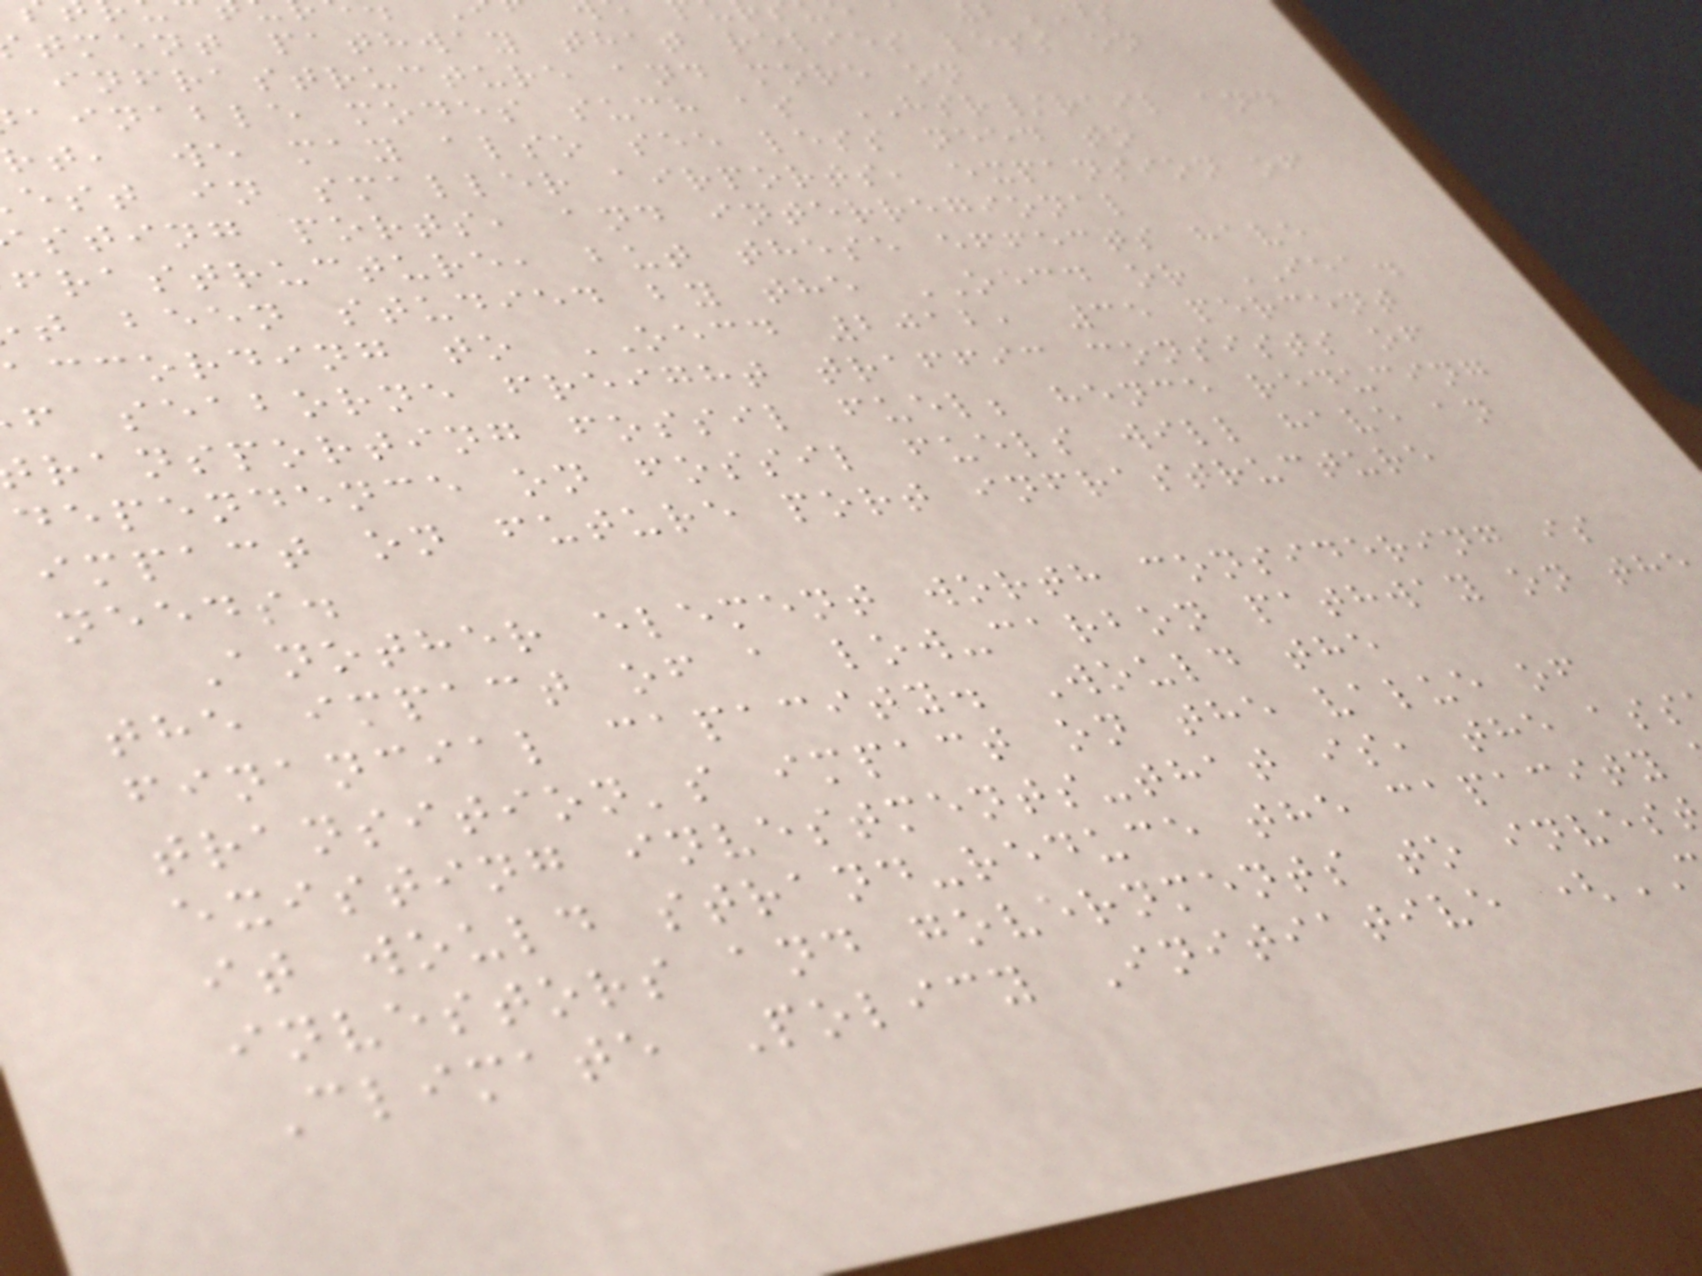tment pathway that relies less on
infrastructure and more on
ainable modes such as HSR/rail and
rt, we may also see less need to
est in smaller airports, expansion of
sting ports, and interregional
frastructure, but these effects have
t been studied by the OECD or IEA.
according to OECD 2012, 35 percent
f seaborne freight traffic consists of
ransporting fossil fuel; hence reducing
dependence on fossil fuels will have an
impact on future port infrastructure
needs.
Another element worth considering is
the impact of a low-carbon pathway on the
financial capacity. Would the
transition's impact on the value of
existing investments-that is, the ass
it would strand-reduce the capacity
investors and governments to inves
Climate Policy Initiative (
